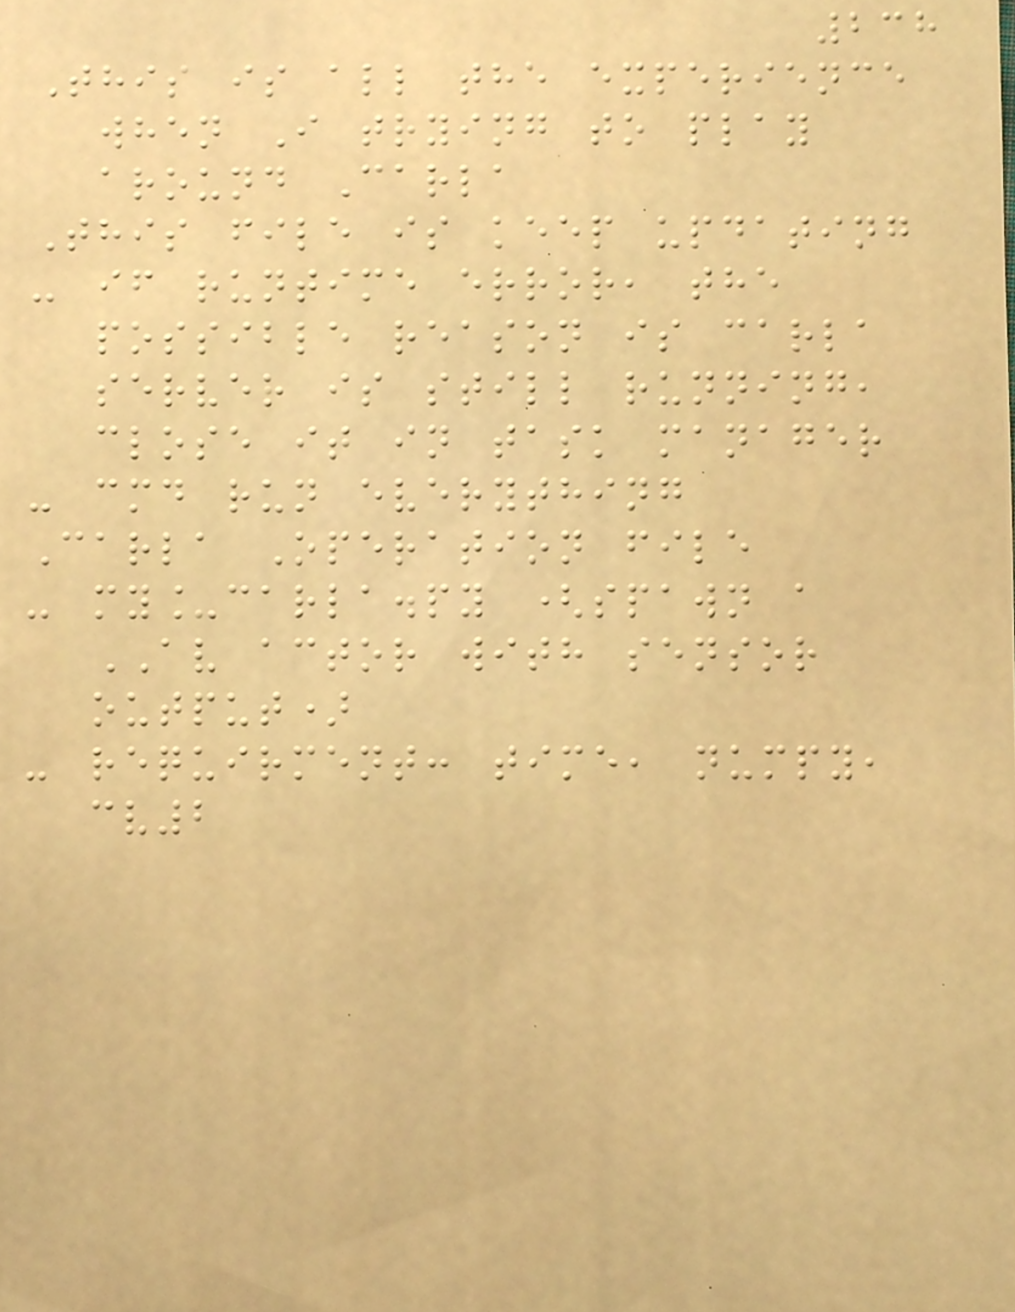238
This is all the experience
when I trying to play
around Carla
This file is keep updating
- if runtime error, the
possible reason is carla
server is still running,
close it in task manager
- cmd run everything
Carla Operation file
- my_carla.py (spawn a
AV actor with sensor
output)
- requirment: time, numpy,
cv2
